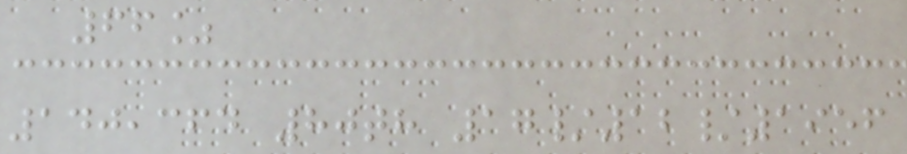66%
140,364 80th 17/12/1956
